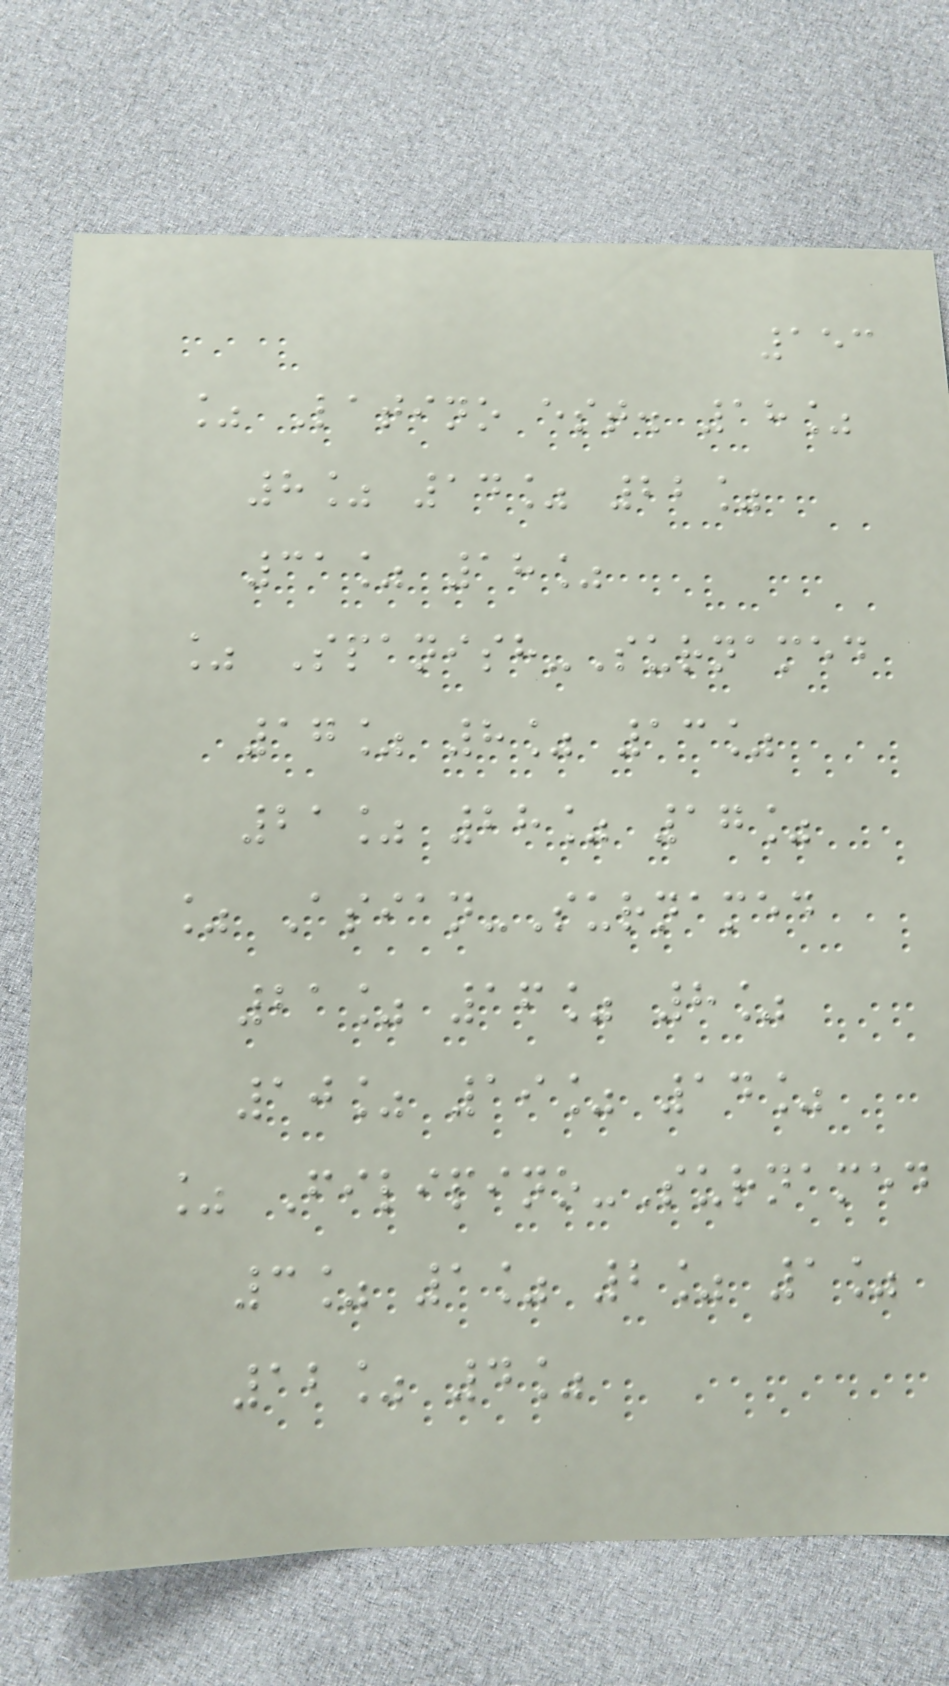153
% Latino est. 18%
8% 14% 22%
31% 18%
% Spanish-Surnamed
17% 8% 13%
21% 28% 17%
% Asian-Surnamed
21% 16% 8%
10% 19% 14%
% Filipino-Surnamed
3% 1% 2% 1%
12% 4%
